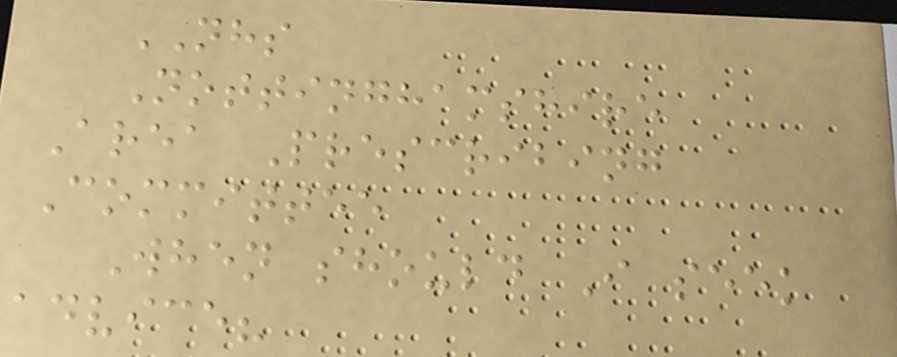NHS
Nottinghamshire
Area Prescribing
Committee
When should I seek
advice?
